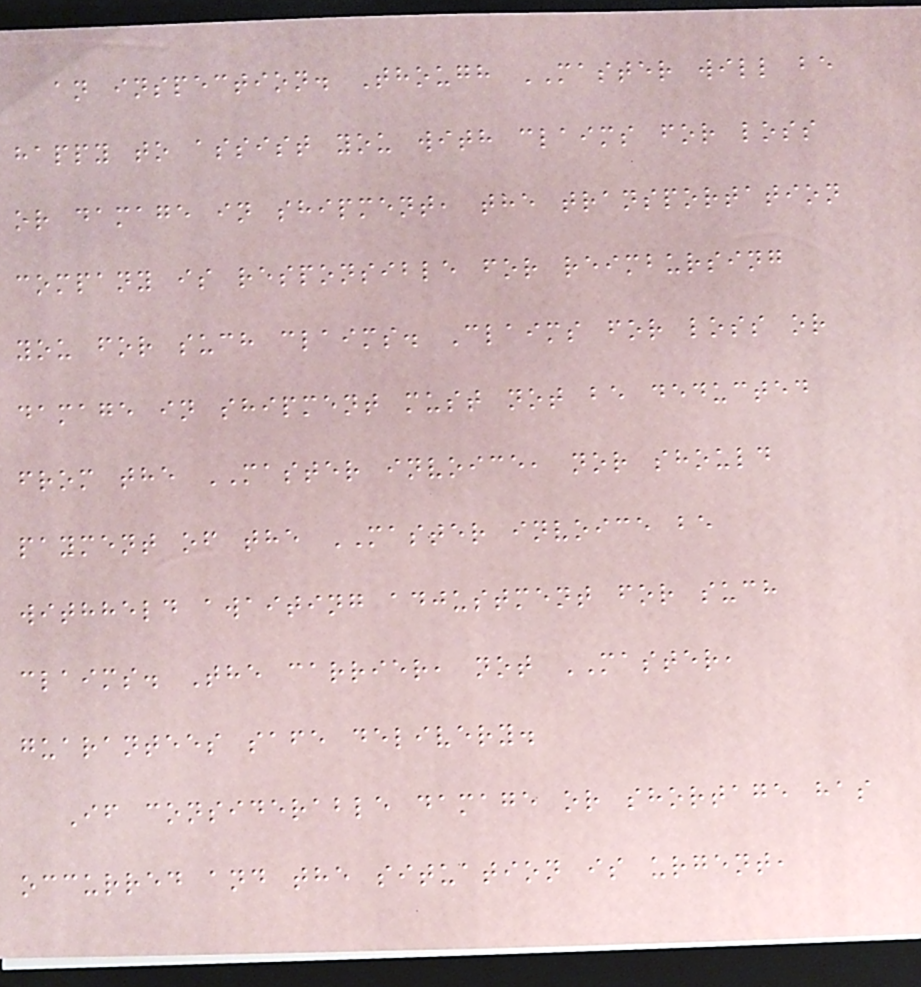an inspection. Though MASTER will be
happy to assist you with claims for loss
or damage in shipment, the transportation
company is responsible for reimbursing
you for such claims. Claims for loss or
damage in shipment must not be deducted
from the MASTER invoice, nor should
payment of the MASTER invoice be
withheld awaiting adjustment for such
claims. The carrier, not MASTER,
guarantees safe delivery.
If considerable damage or shortage has
occurred and the situation is urgent,
